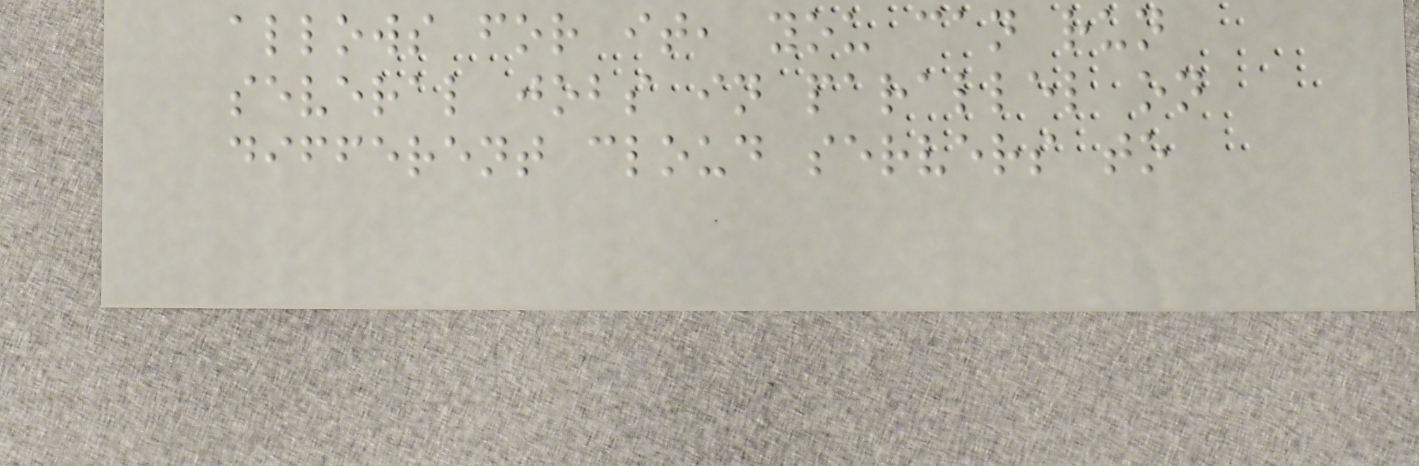allows for it, you can run
several jobs in parallel on
different cloud servers to
